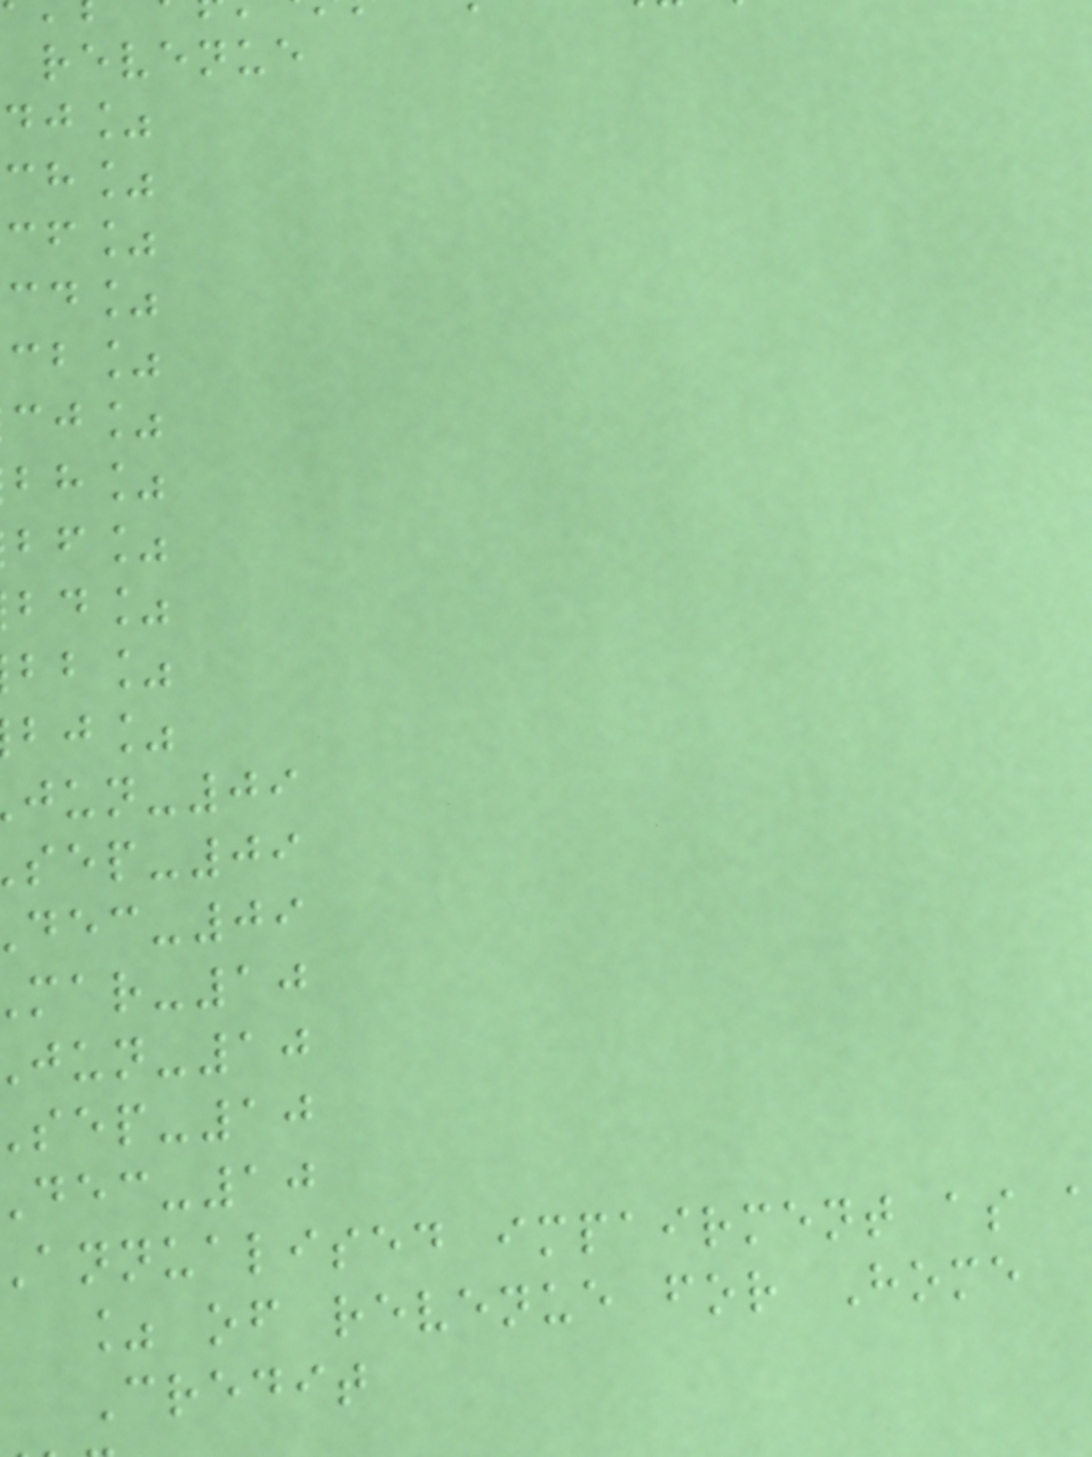revenue
dj%
ch%
cf%
cd%
cb%
cj%
bh%
bf%
bd%
bb%
bj%
jun-09
sep-09
dec-09
mar-10
jun-10
sep-10
dec-10
annualised impairment as
% of revenue for Home
Credit
